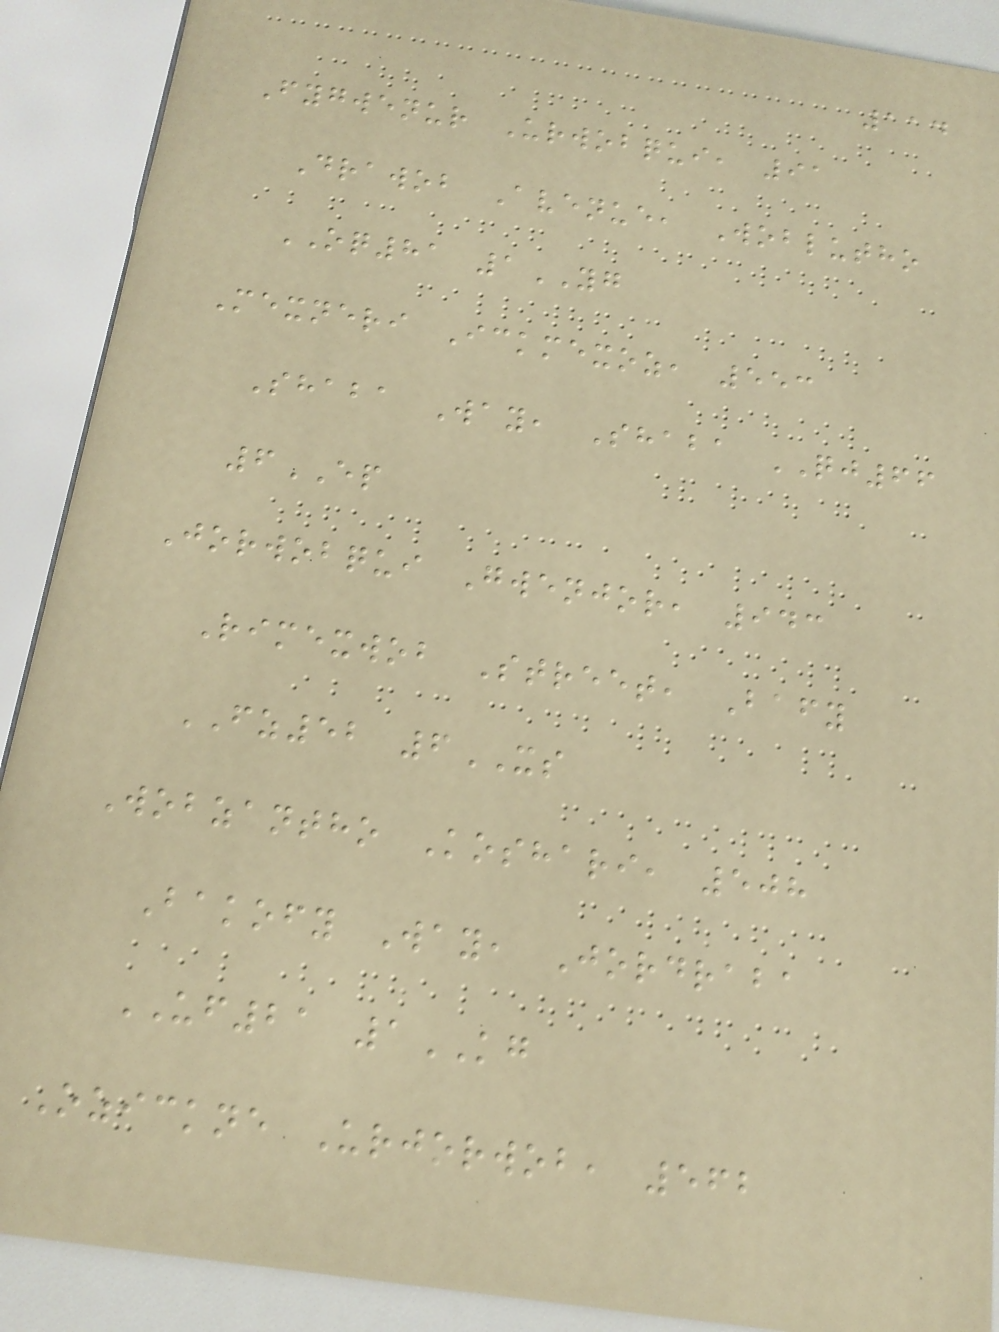114
Fygwenur Urwobqui, 91
Drawob Avenue, Woblutho
OQ81 1YG
Mexneri Ickmexoz, 553
Shaba Way, Shaba QJ66
6EP
Jorwobqui Gwenjor, 943
Rimexwob Street, Bafy
FZ52 6XS
Wobzantho Koshari, 508
Bakofy Way, Jordraba
UF21 1KG
Ozickne Urjorwob, 562
